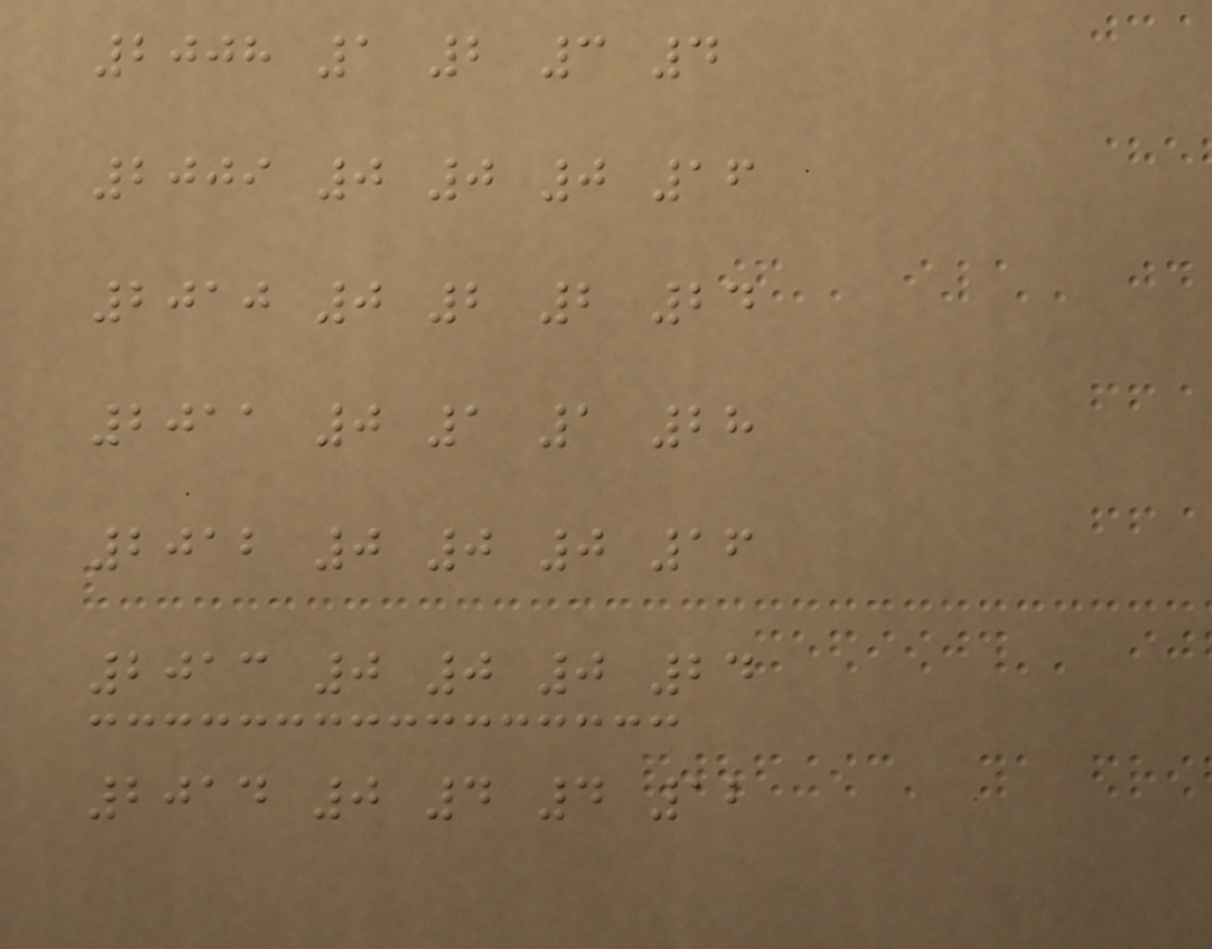2008 1 2 3 4
2009 0 0 0 16
2010 0 2 2 24
2011 0 1 1 28
2012 0 0 0 16
2013 0 0 0 24
2014 0 4 4 12
